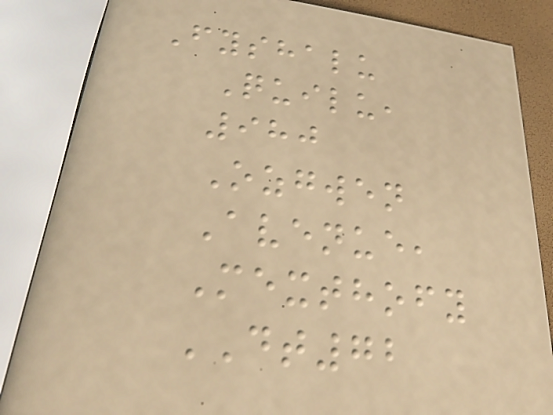Fyshalu
Quilu,
980
Ozgwen
Avenue,
Mexthofy
DT72
